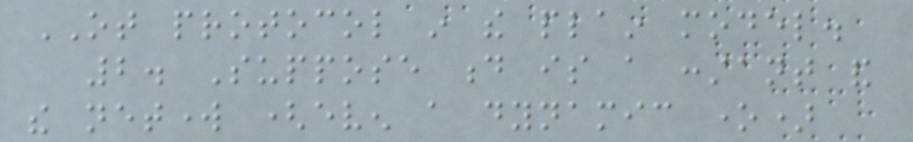OT protocol in the plain model.
2. Suppose d is a constant and
the network (even a dynamic one)
